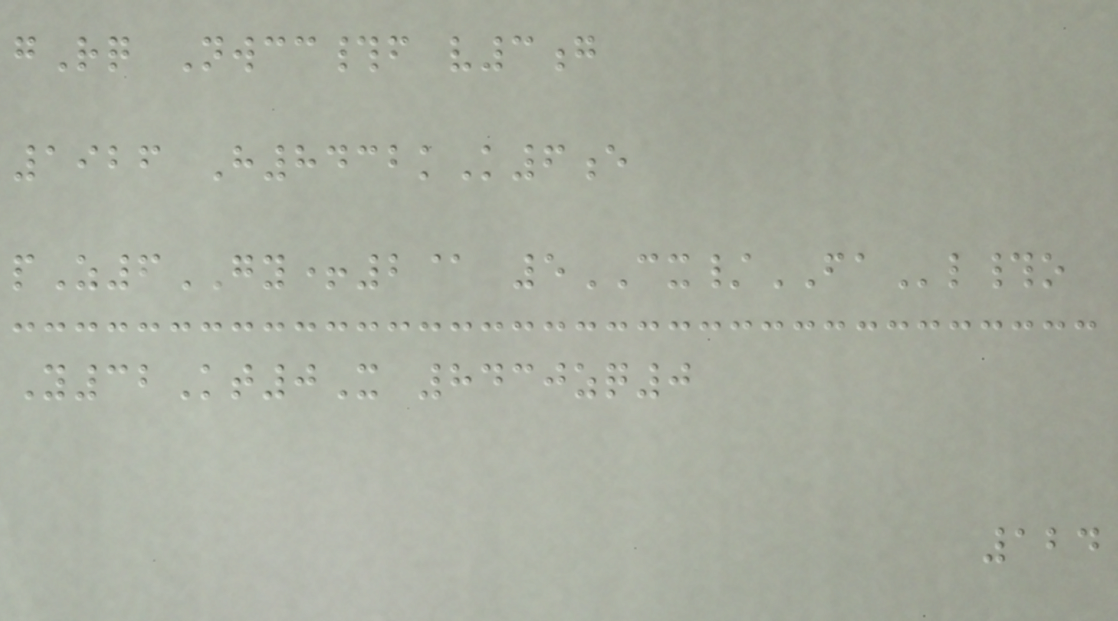gRq Nwcc#f v3g
1926 H8432kK6e
pZ6GY+2@ 5CX/FAl#o
Y32Kt0X 8430zq0
124
